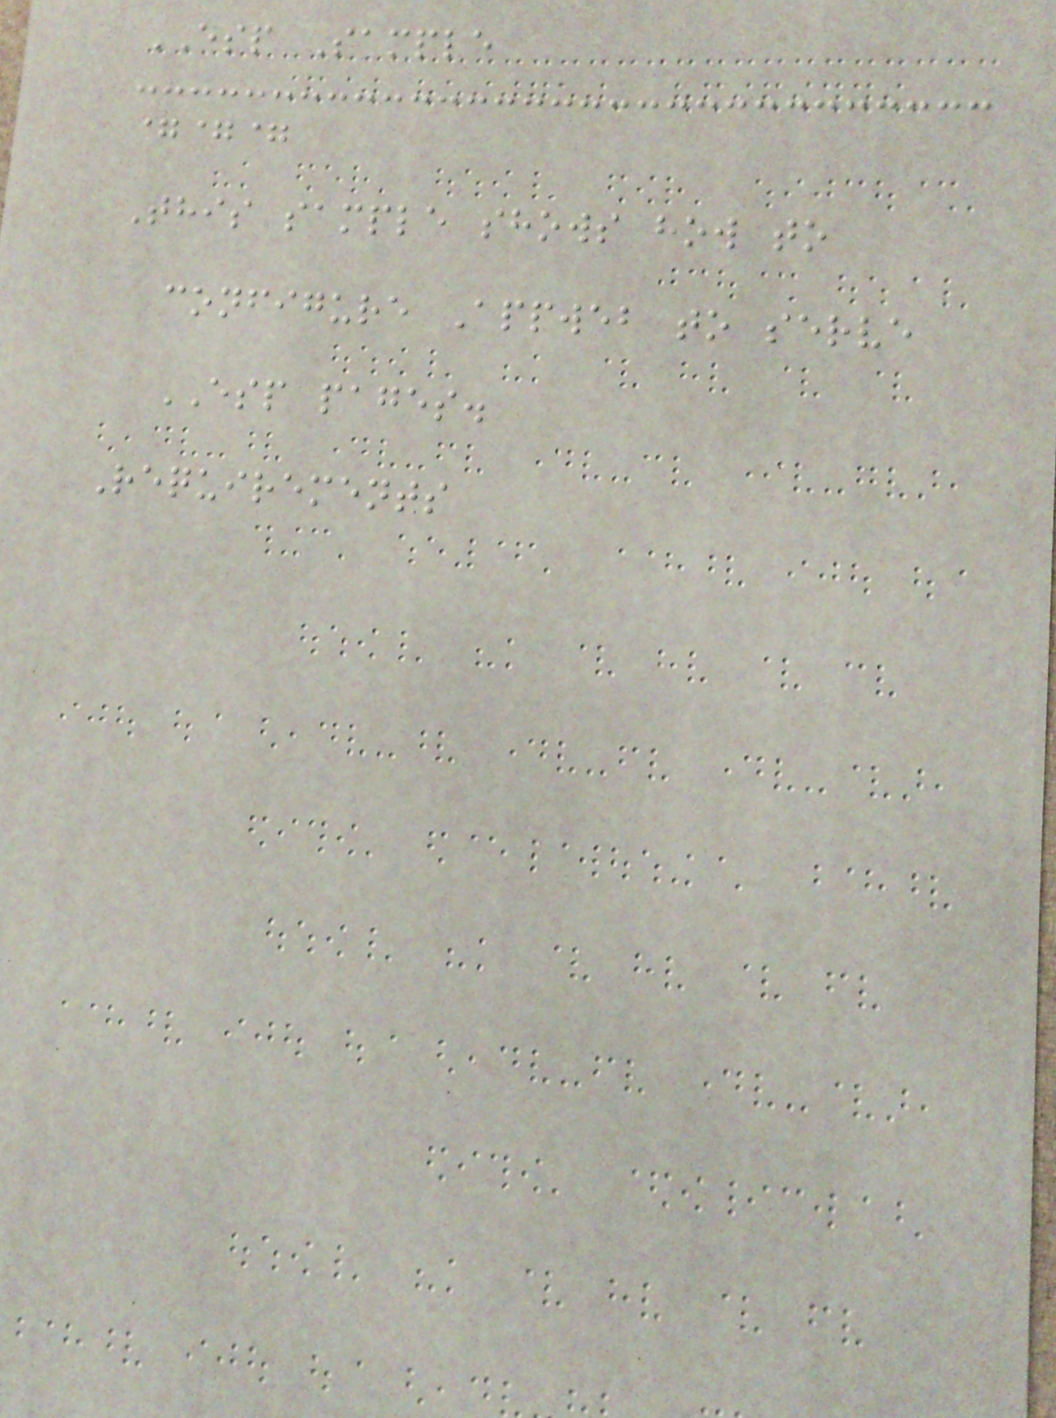ESP Sample
===
This sample shows how to
configure Appweb to serve
ESP pages.
Requirements
